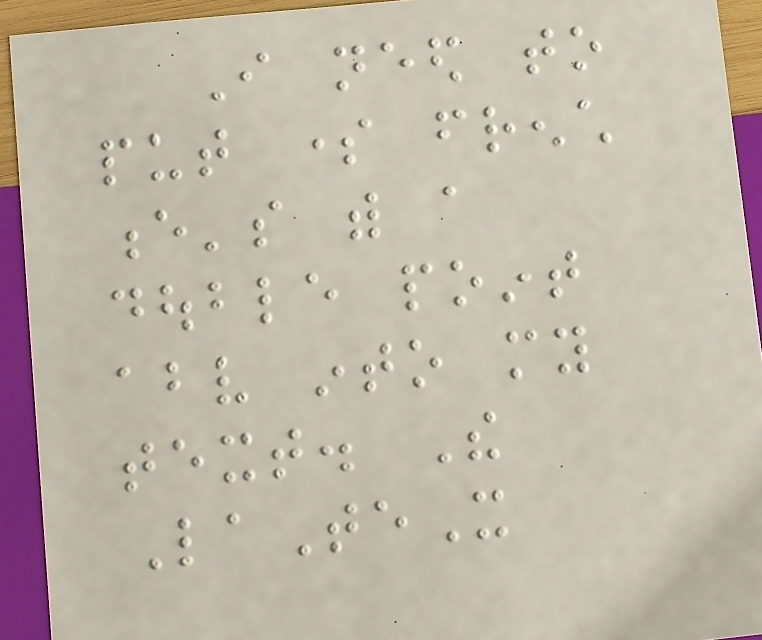I need to
put some french
e's with a
double point
above into my
text. The
LaTeX
